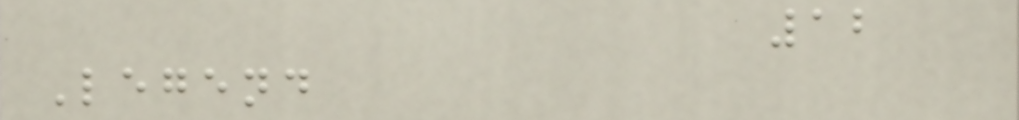12
Legend
